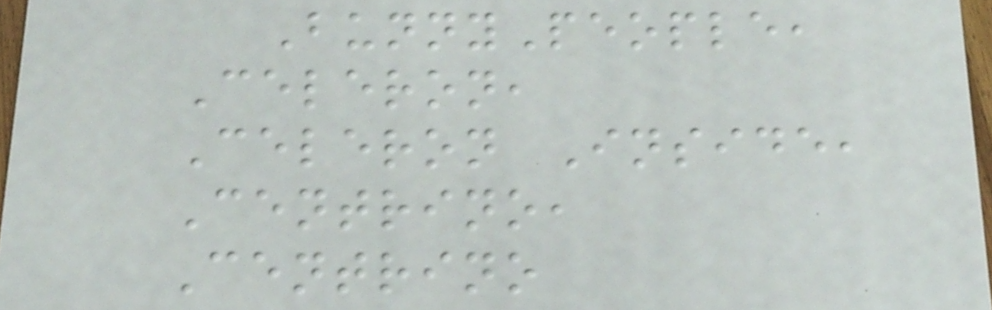BunnyPeople,
Celeron,
Celeron Inside,
Centrino,
Centrino
